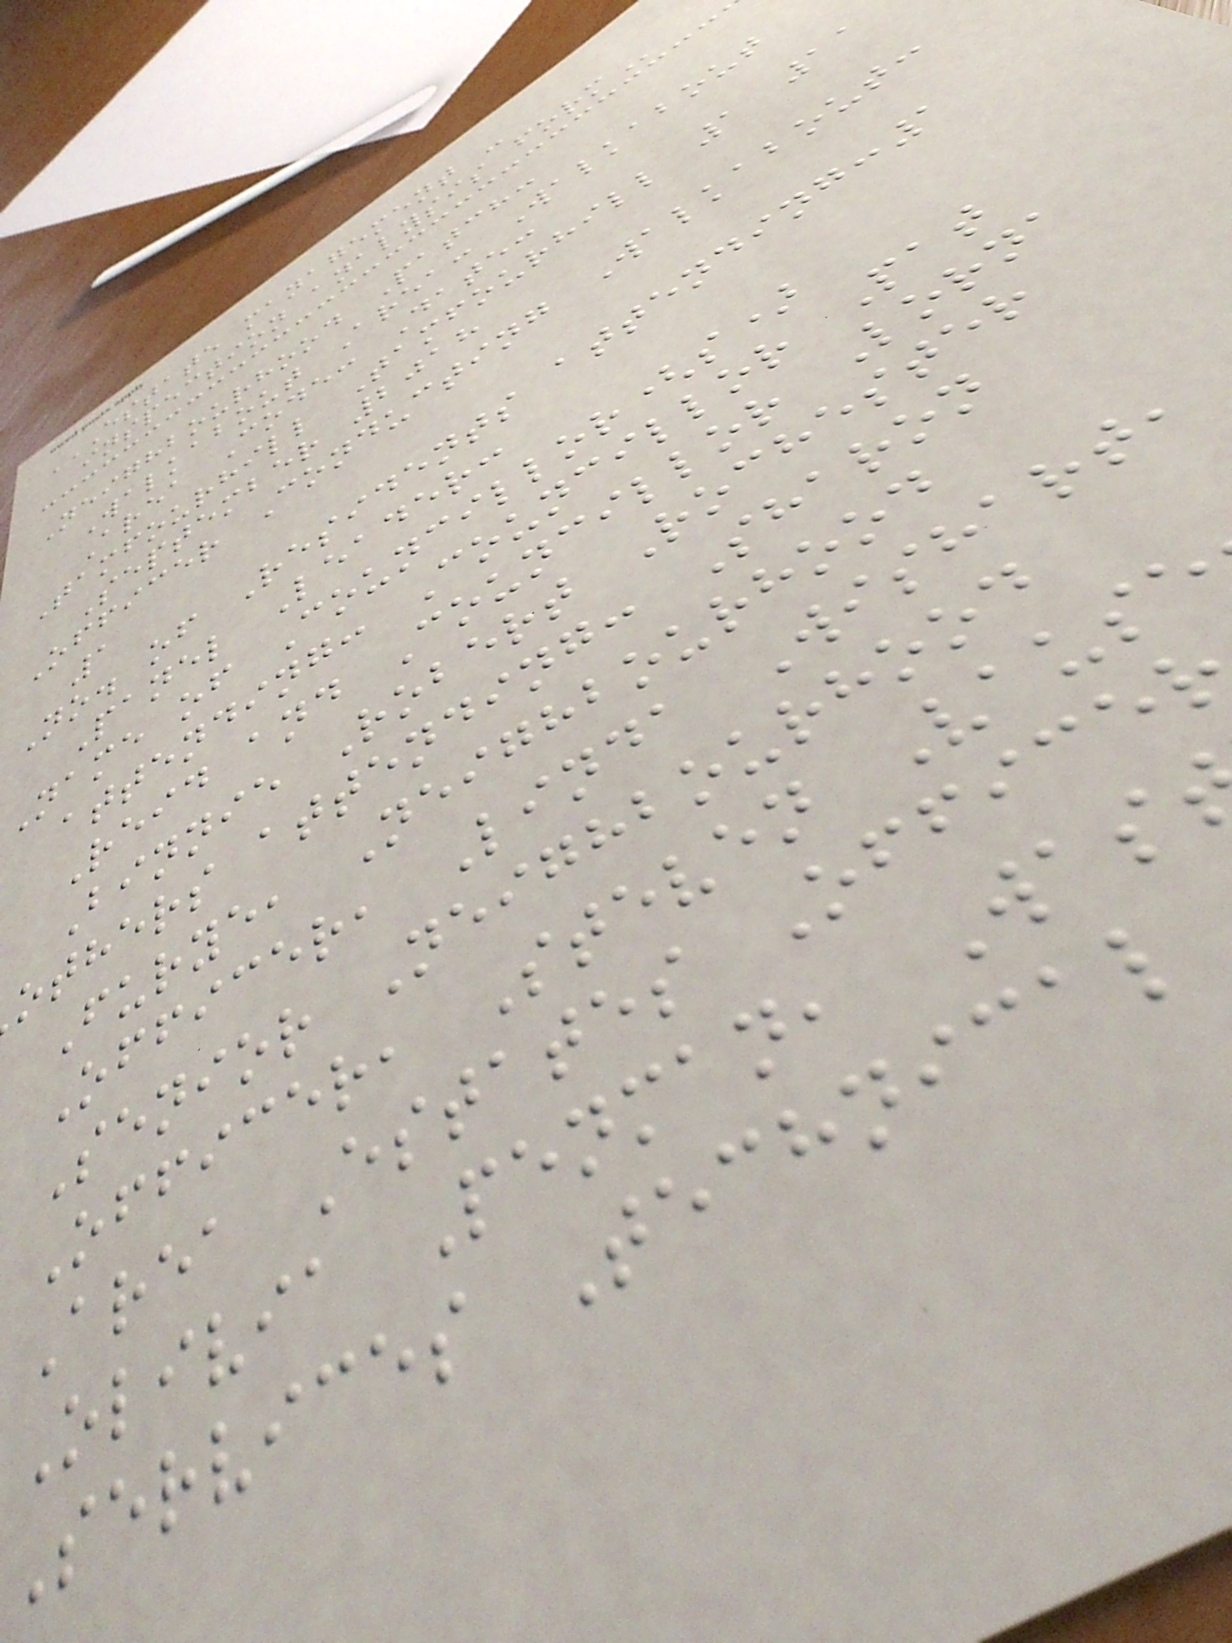ESTATE MANAGEMENT -
inspection analysis
Neighbourhood Patch:
Walkabout Area: Walkabout
Area Code: Date:
Tamfourhill Tamfourhill 1 11
September 2018
Officer Conducting Walkabout:
1
No. of Residents attending:1
Panel Leader:
Name of Councillor(s)
attending: Councillor Pat
Reid and Councillor Lorna
Binnie Robert Rochester
others attending: Sharon
Furye, Neighbourhood
Officer, Linda Wishart,
Senior Neighbourhood
Officer, Steven Vause
Area Estates Office
Olivia Penman, Was
Services Technical
